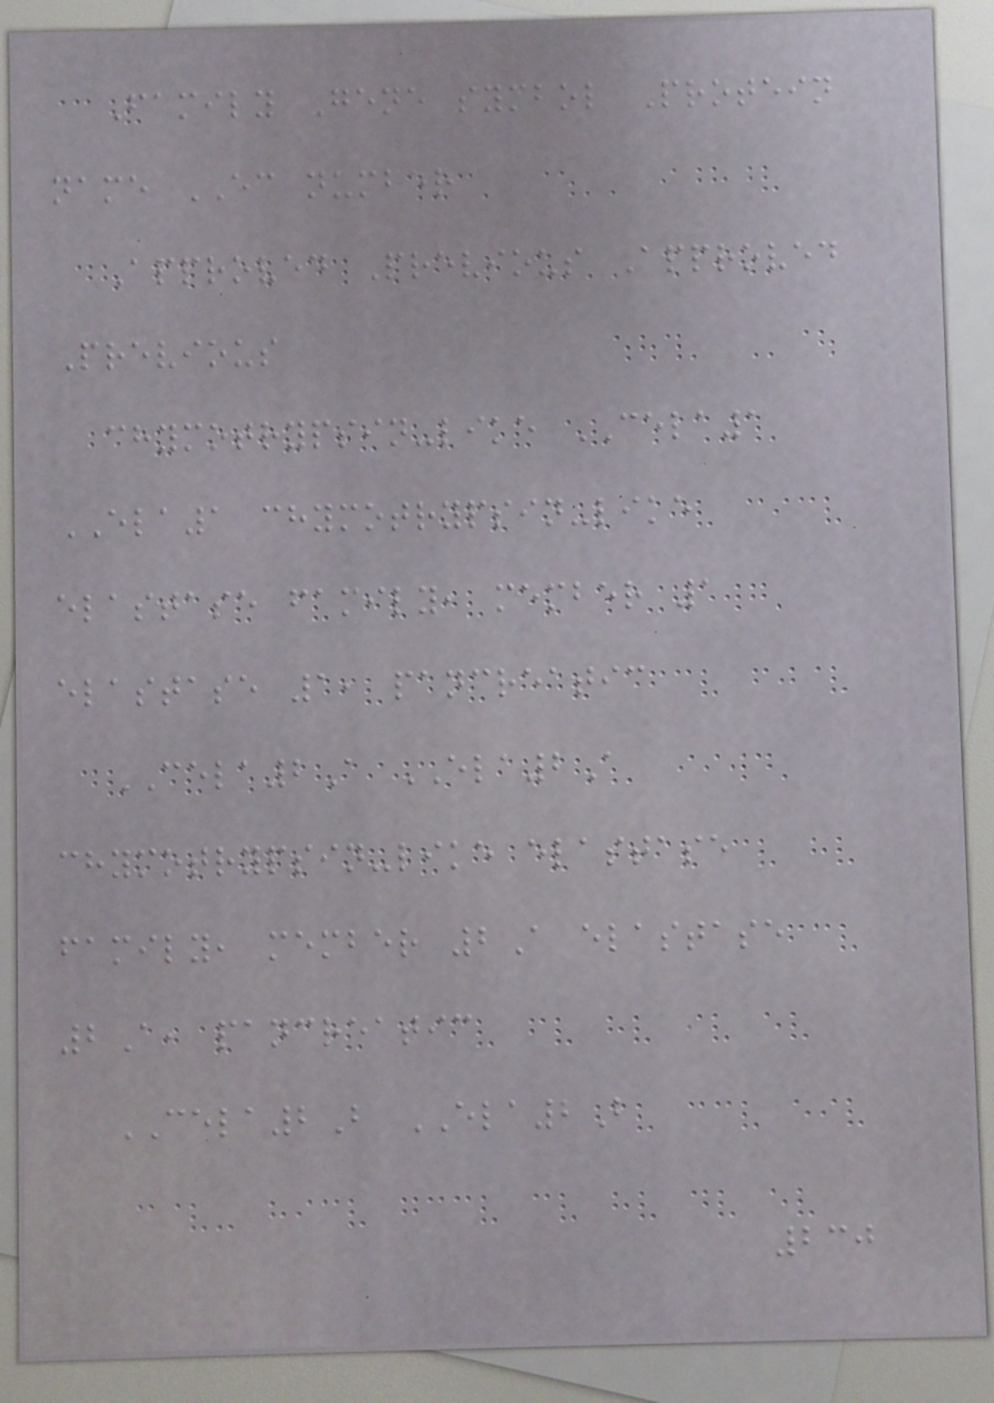Family Gene symbol Protein
name EC number
Approved Previous Approved
Previous
chymotrypsin-like CELA1
ELA1 chymotrypsin-like
elastase family, member 1
elastase 1, pancreatic
CELA2A ELA2A
chymotrypsin-like elastase
family, member 2A elastase
2A, pancreatic
CELA2B ELA2B
230
